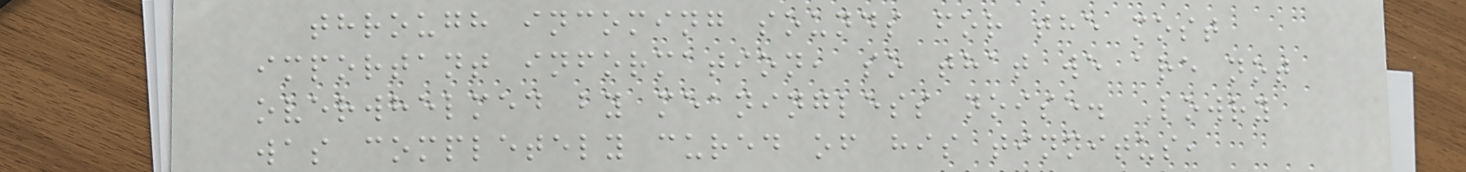through incoming sounds for the most
important information, so that we are not
overwhelmed by meaningless noise. Lowry
was completely cured of his tinnitus,
